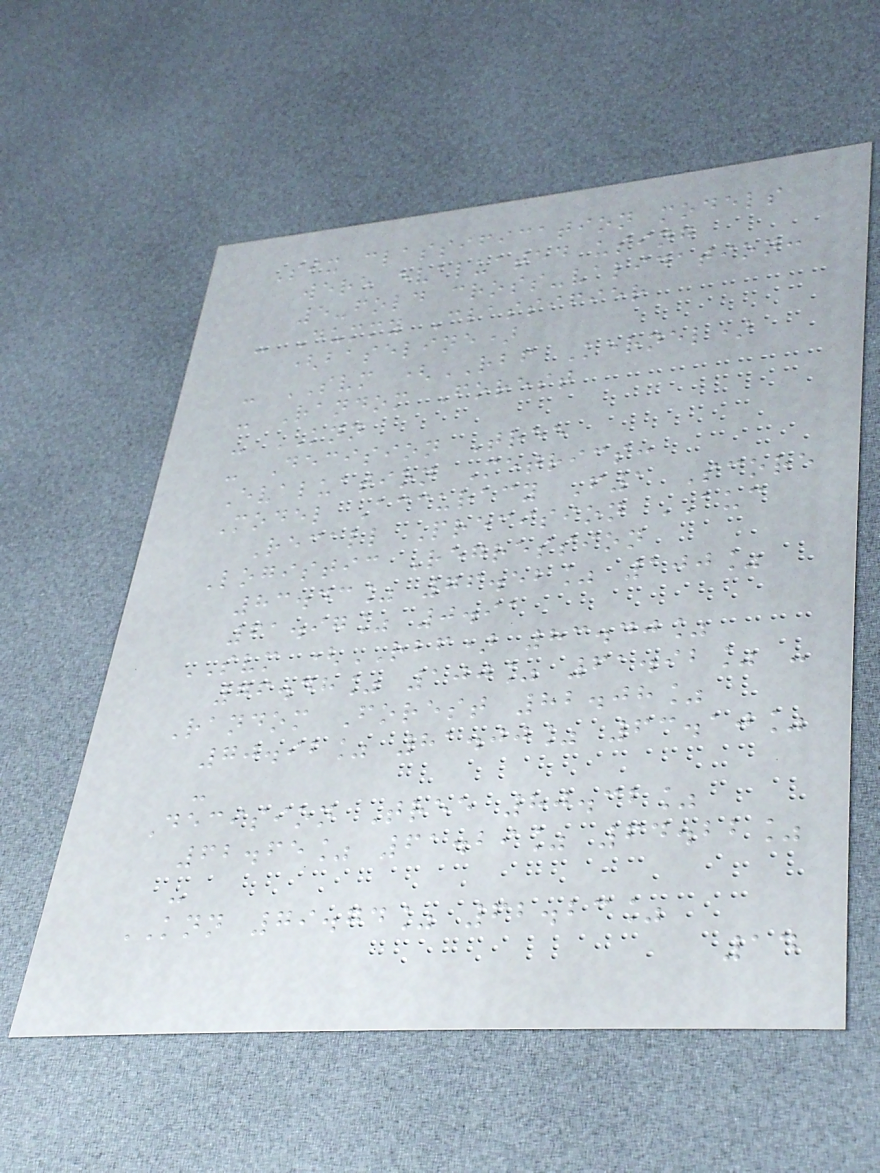Six classification models
were evaluated using
5-fold cross-validation:
- Dummy Classifier
(baseline)
- SVM (RBF Kernel)
- Random Forest
- KNN
- Decision Tree
Evaluation Metrics:
Model Accuracy F1 Score
Recall Precision AUC
Logistic Regression
83.43% 76.52% 100%
61.97% 0.91
SVM (RBF) 83.40%
76.48% 100% 61.92% -
Random Forest 82.08%
70.92% 81.00% 63.10%
-
Decision Tree 80.32%
62.65% 61.29% 64.22%
-
KNN 79.74% 62.23%
14
